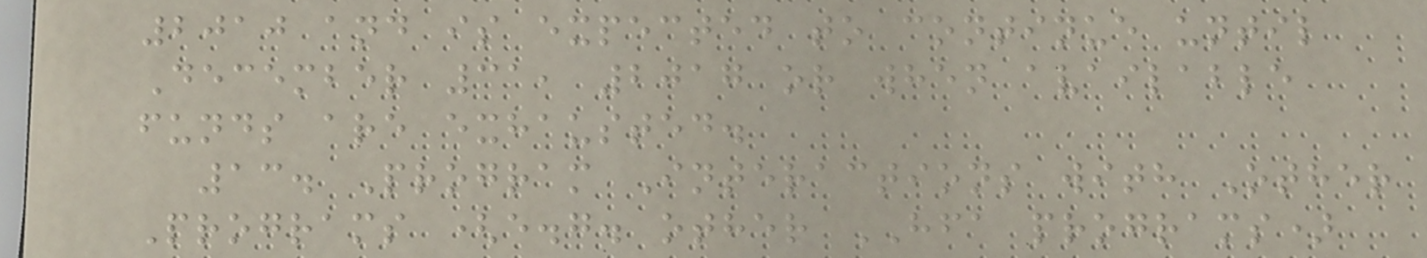2010 and is expected to continue until
December 31, 2017 or when available
funds are exhausted.
13. Program Interactions with Other
Programs (e.g. other HFA programs)
